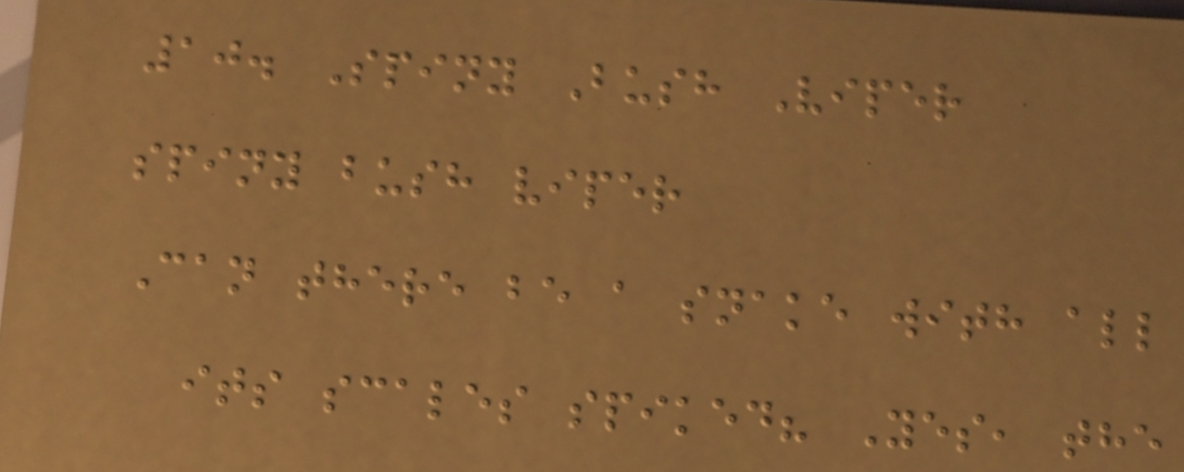10. Spiny Bush Viper
spiny bush viper
Can there be a snake with all
its scales spiked? Yes, the
